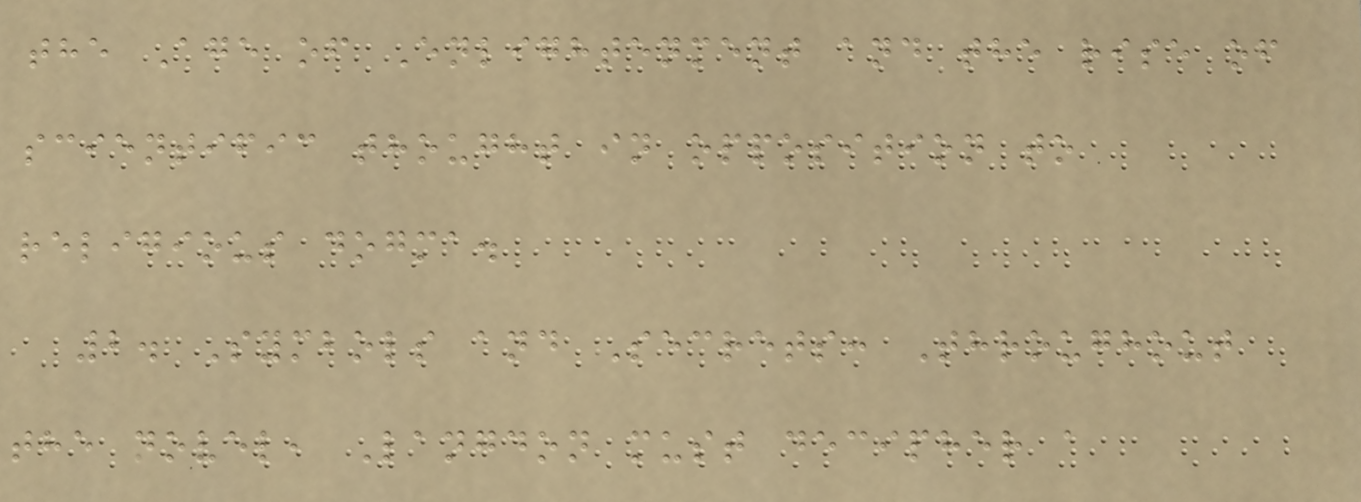the Age of Enlightenment and the rise of
scientific thought in opposition to
religious dogma.
2. Symbols and Secrets: Throughout
the novel, Langdon must decipher a
